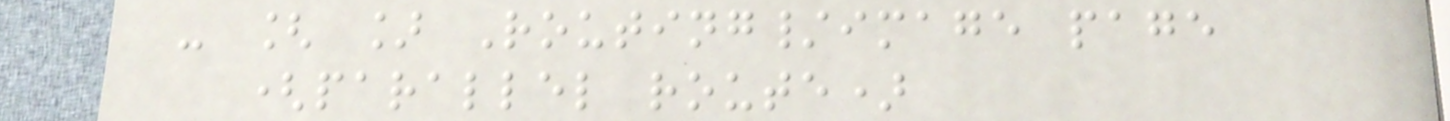- [ ] Routing/image page
(parallel route)
